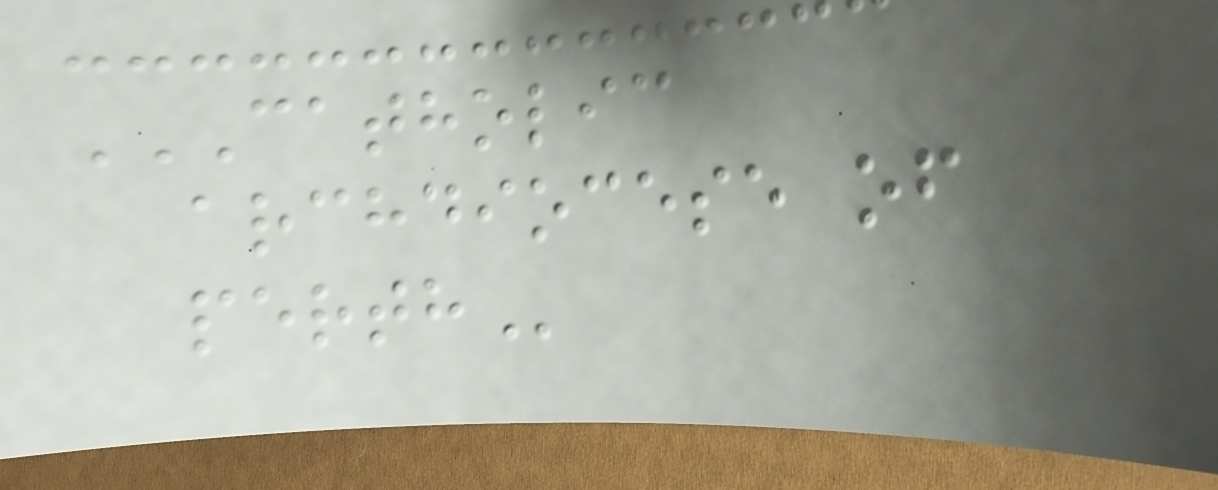CATHOLIC
ARCHDIOCESE OF
PERTH
